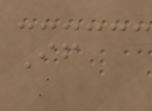If
